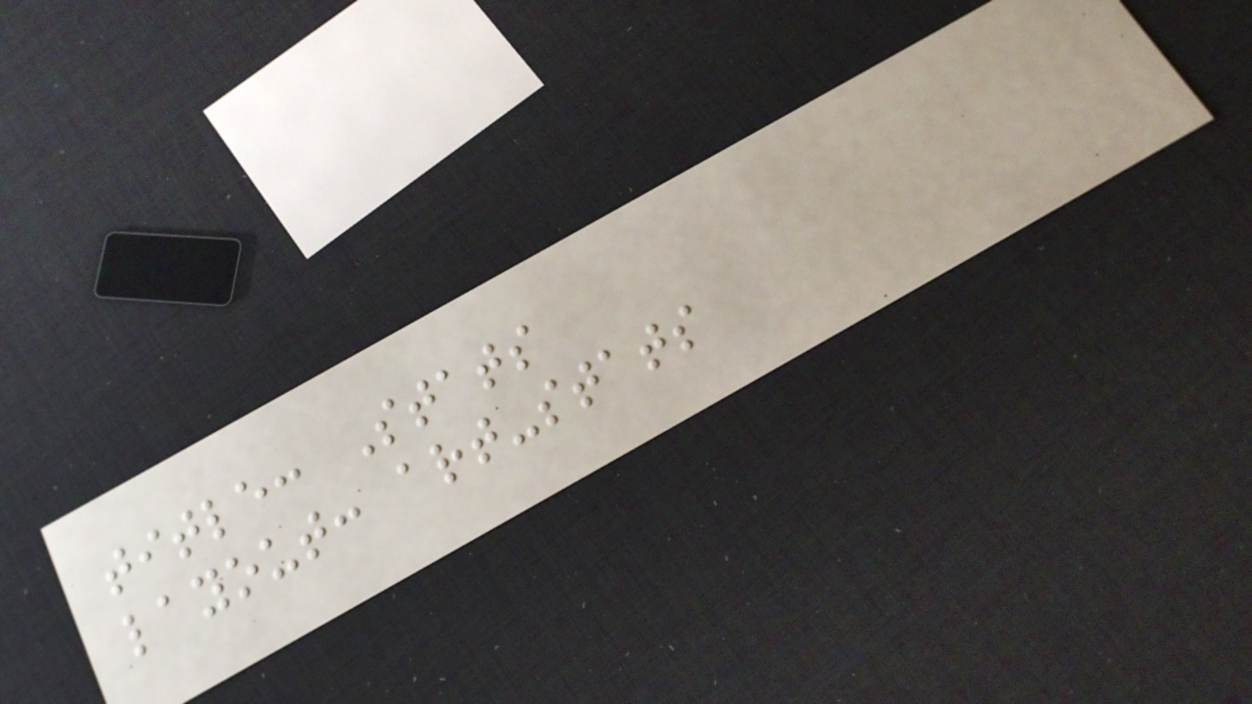title: Stats
layout: art-stats
